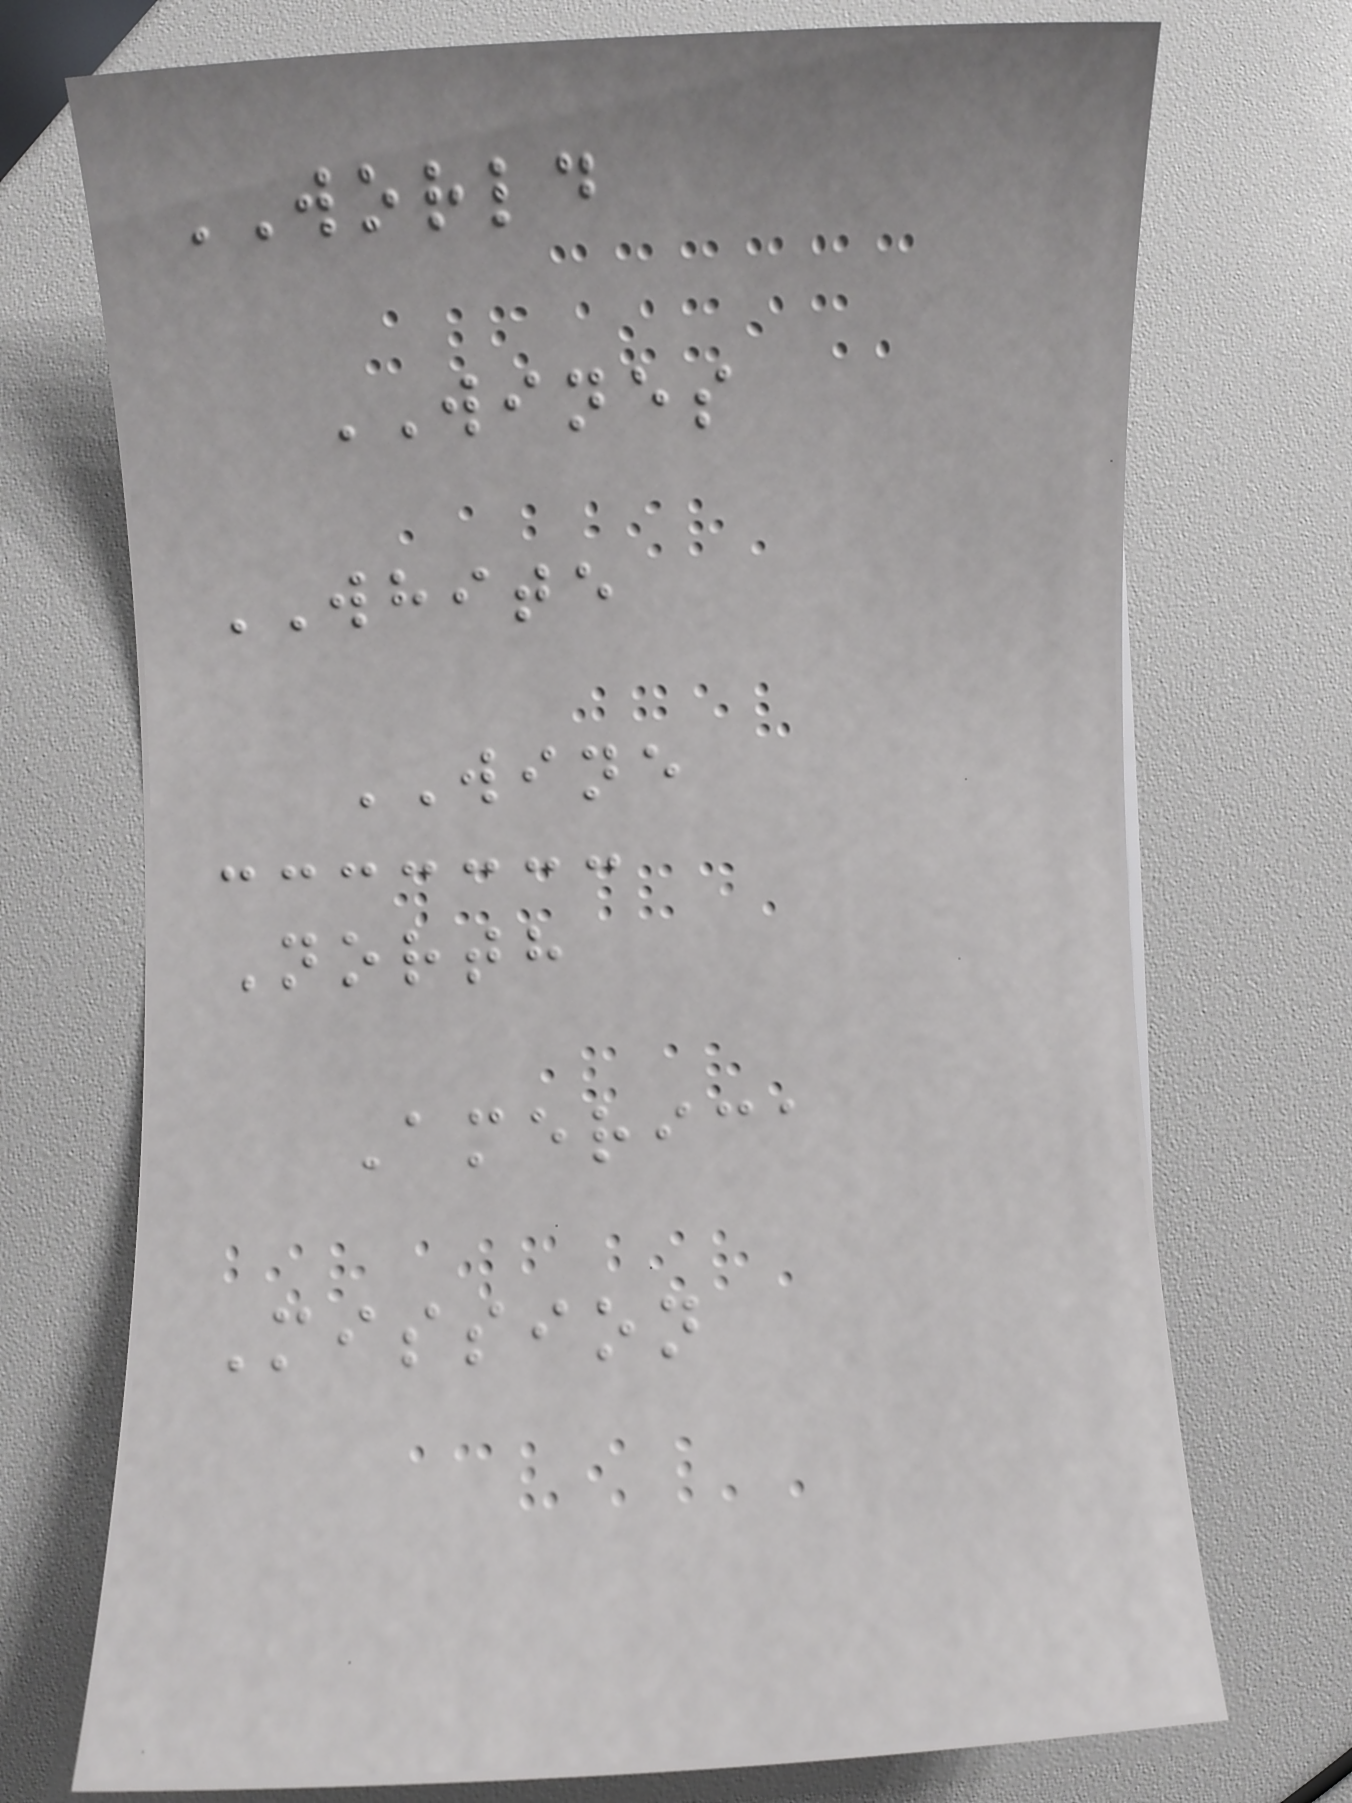WORLD
WINES
WHITE
WINE
North
America
Mission
